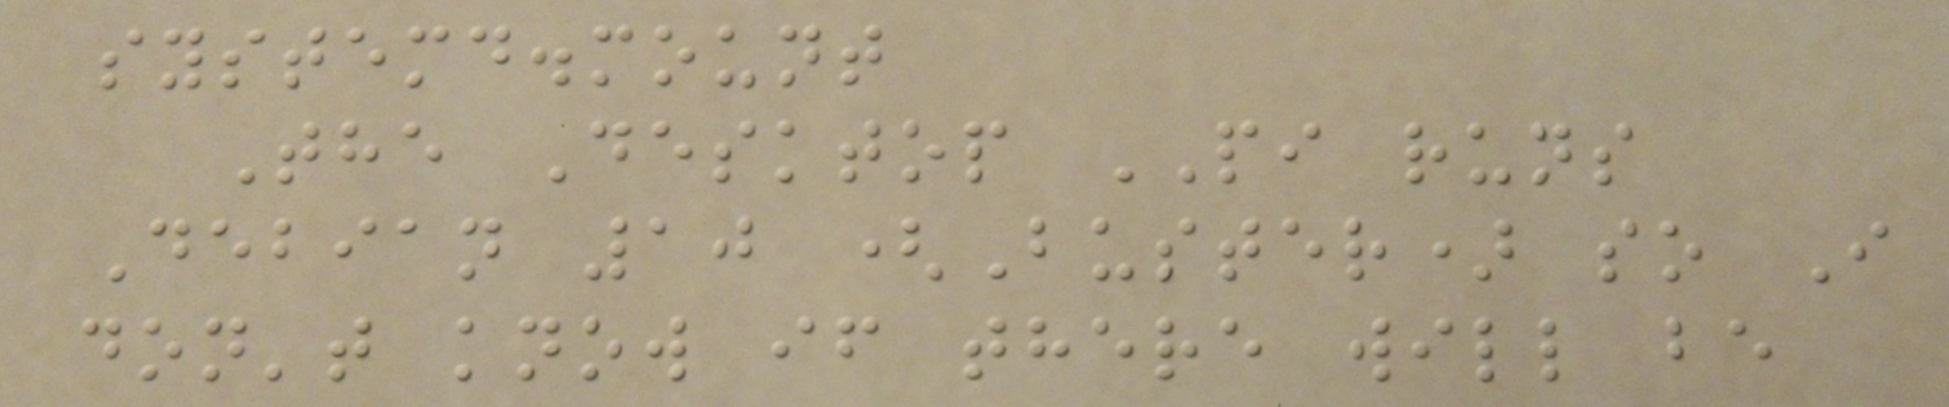systemd.mount
The Desktop PI runs
Debian 10 (Buster) so I
don't know if there will be
